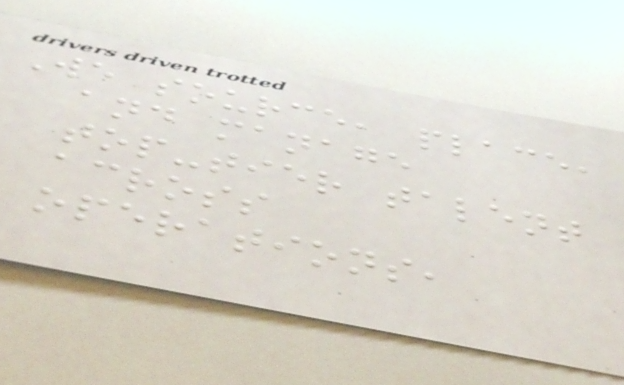We source, place,
and manage
top-tier talent
across
operations,
